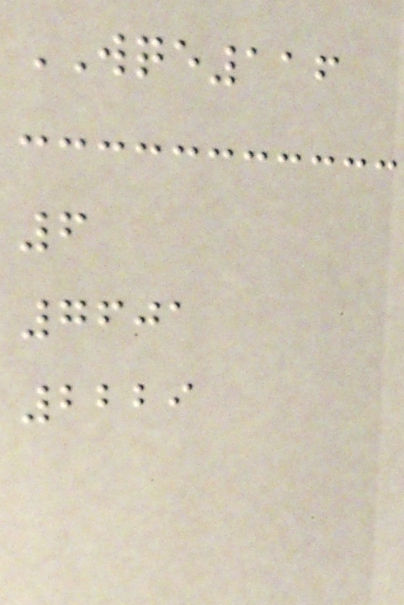WQE116
6
7601
2229
